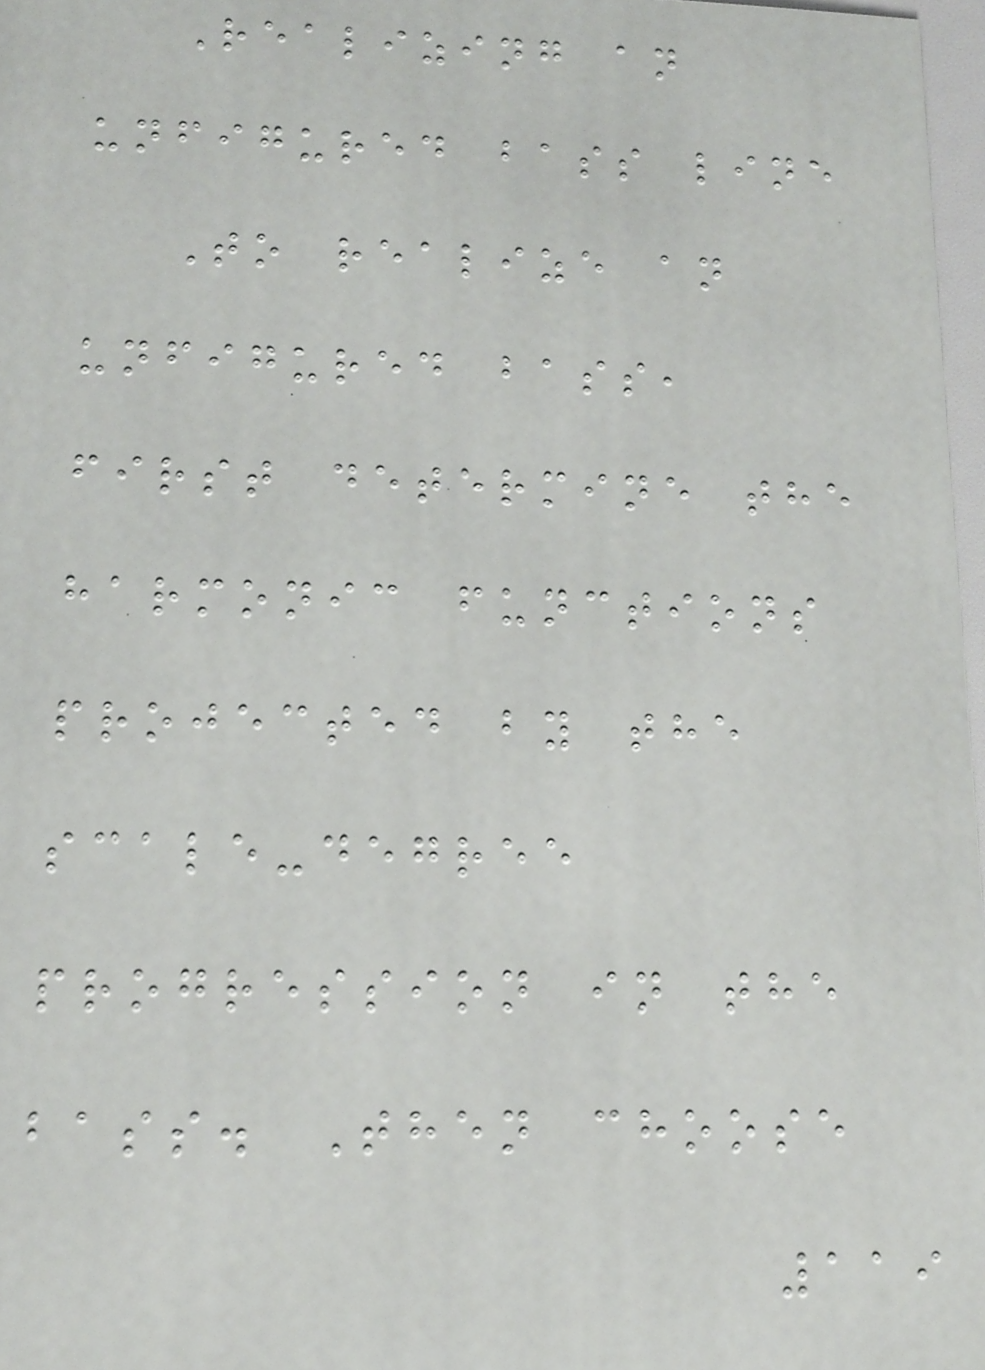Realizing an
unfigured bass line
To realize an
unfigured bass,
first determine the
harmonic functions
projected by the
scale-degree
progression in the
bass. Then choose
119
